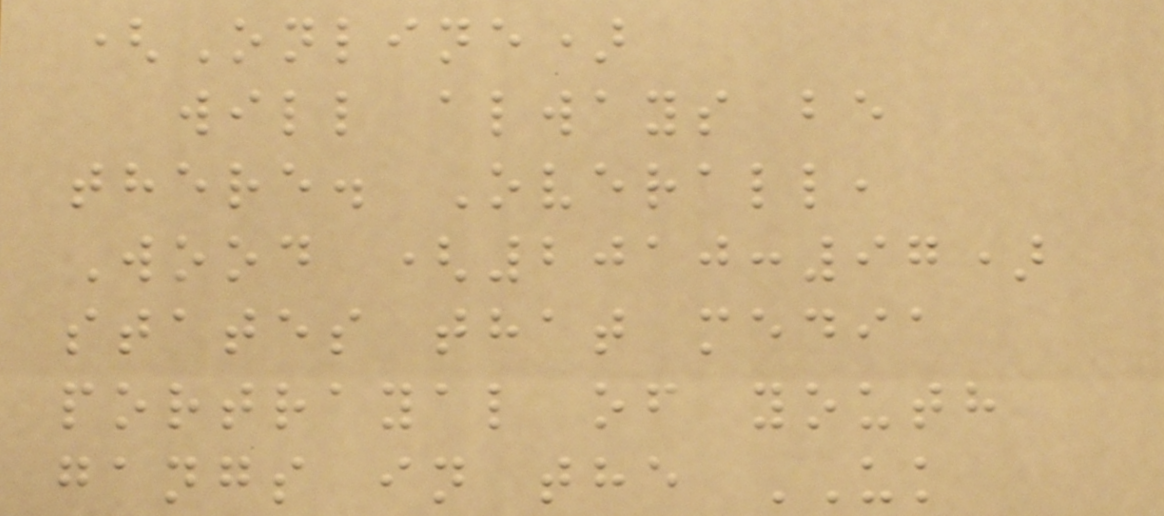(Online)
will always be
there. Overall,
Wood (2010:97)
states that media
portrayal of youth
gangs in the UK
